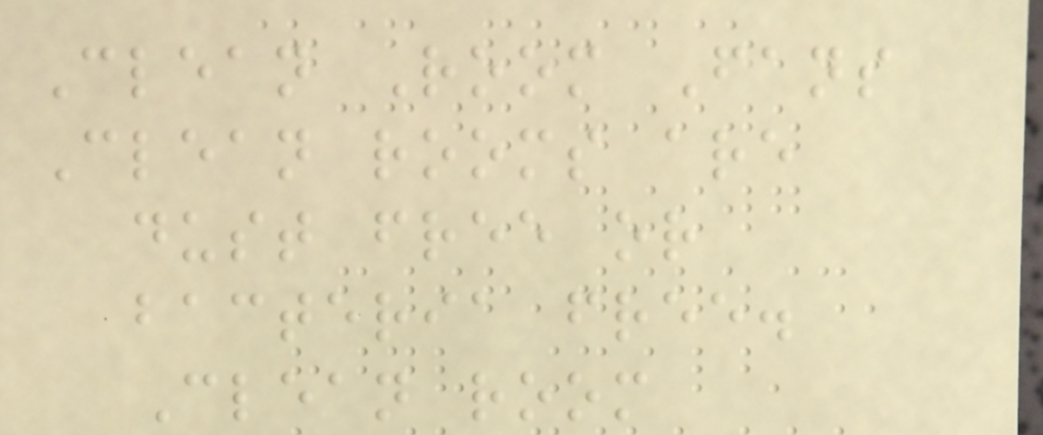Clean Room Fans
Clean rooms are
dust free or
bacteria free.
Clean room
